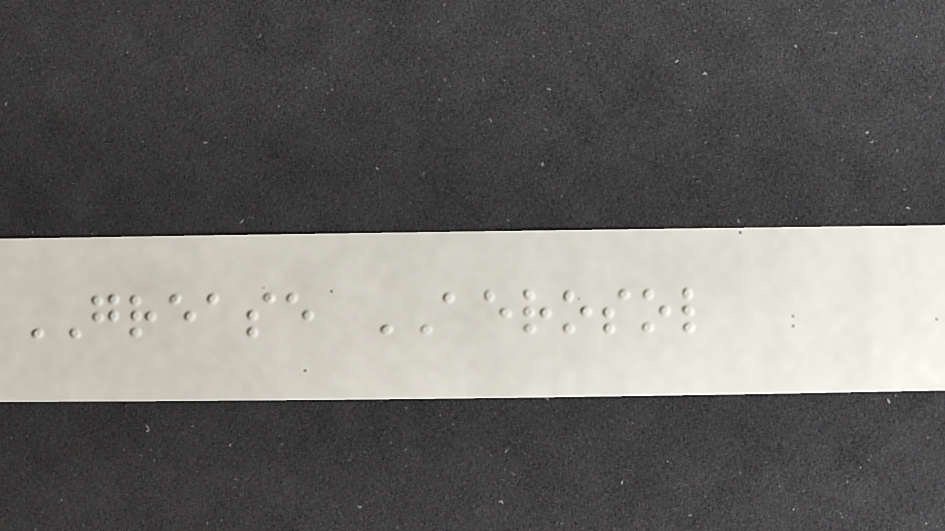GREASE AEROSOL
